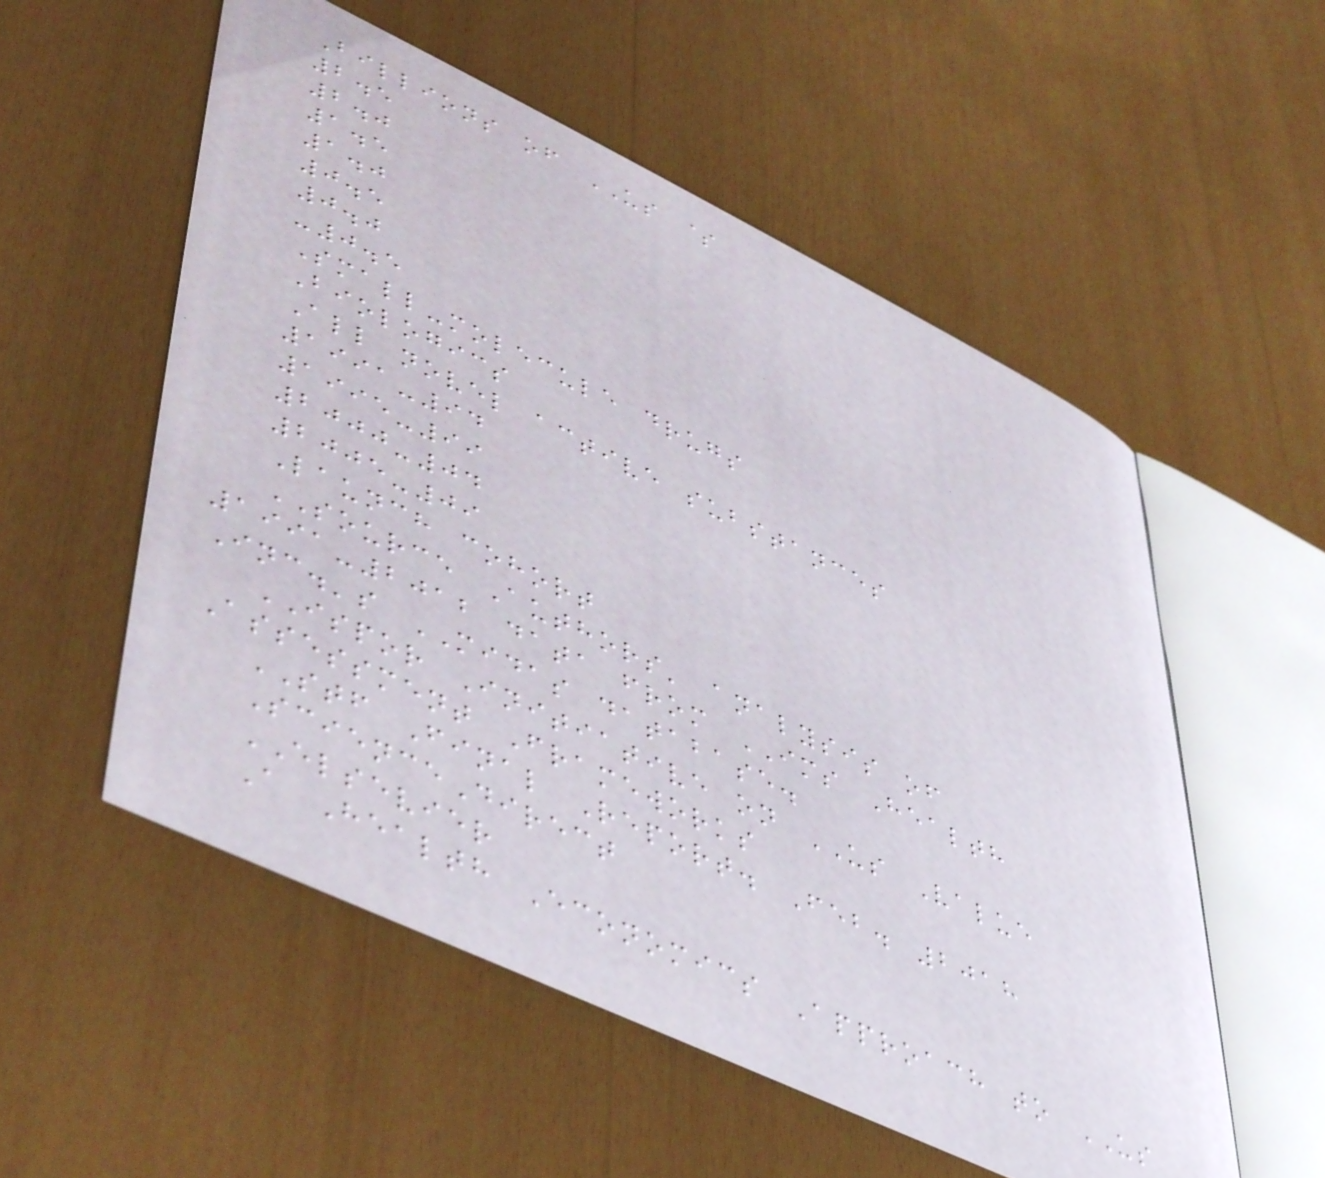Billions of US $
2.5
2.0
1.5
1.0
0.5
0.0
-0.5
Small-molecule drugs
Biologics
All novel active substances
1991-94
1995-99
2000-04
2005-09
Launch cohort
SOURCE Authors' analysis of
1991-2012 data from IMS Health
Inc.'s MIDAS database.
ISPOR Initiative on US Value
Assessment Frameworks
STF Final Report. Feb. 2018
ScienceDirect
ELSEVIER
A Health Economics Approach to US
